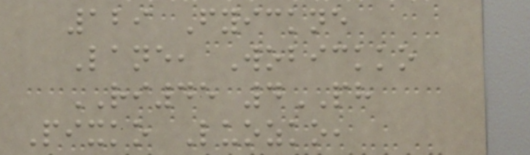129 Fyickne
Lane, Wobickko
RI45 4PH
Pixko Luozko,
